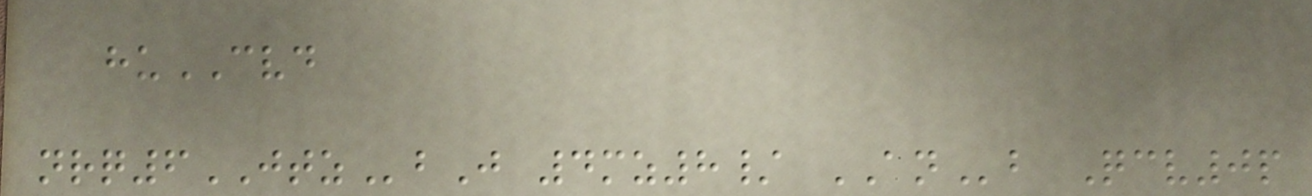huCVD
nrq6JTZbJ 4mz8/ ANb Qcv0p
